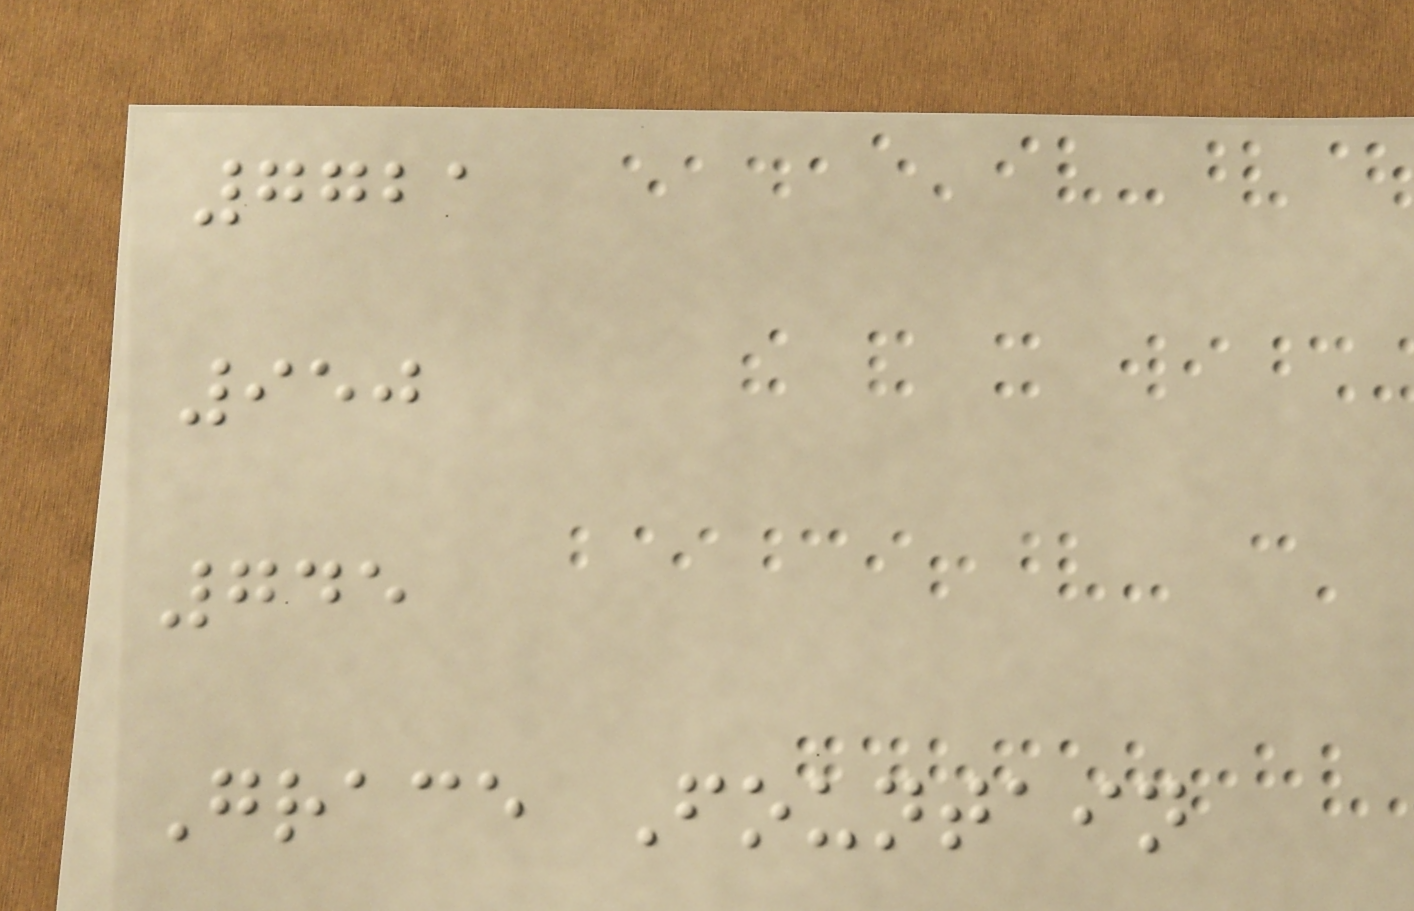7721
950
745
Grace Fountain
